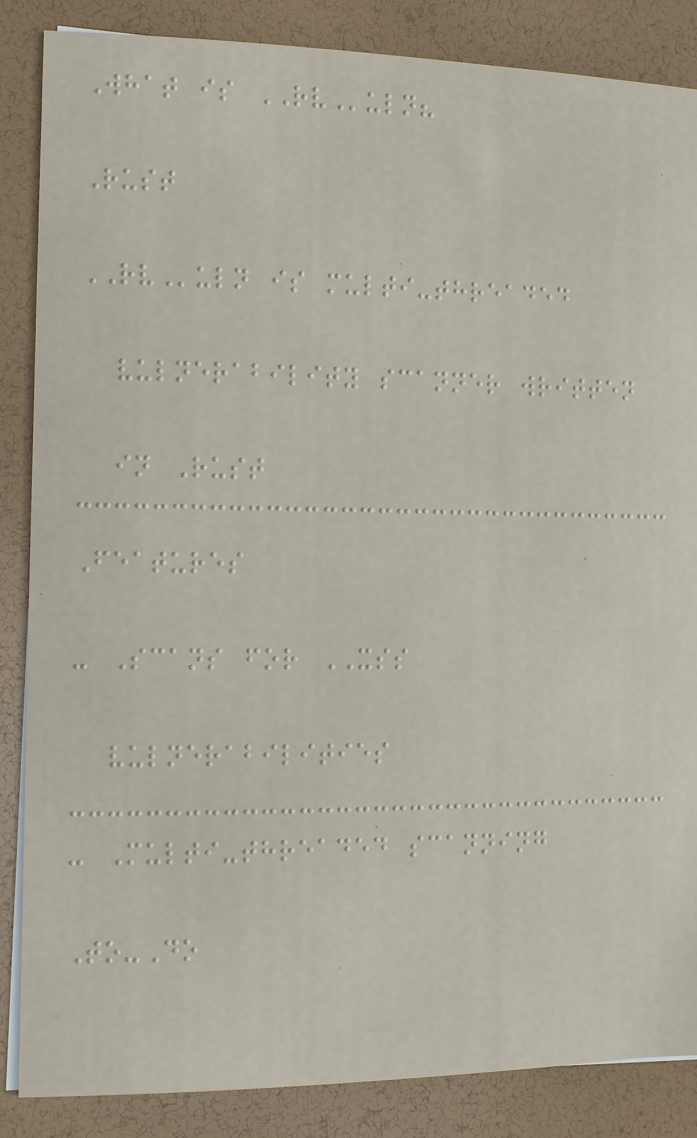What is RVuln?
Rust
RVuln is multi-threaded
vulnerability scanner written
in Rust
Features
- Scans for XSS
vulnerabilities
- Multi-threaded scanning
To-Do
